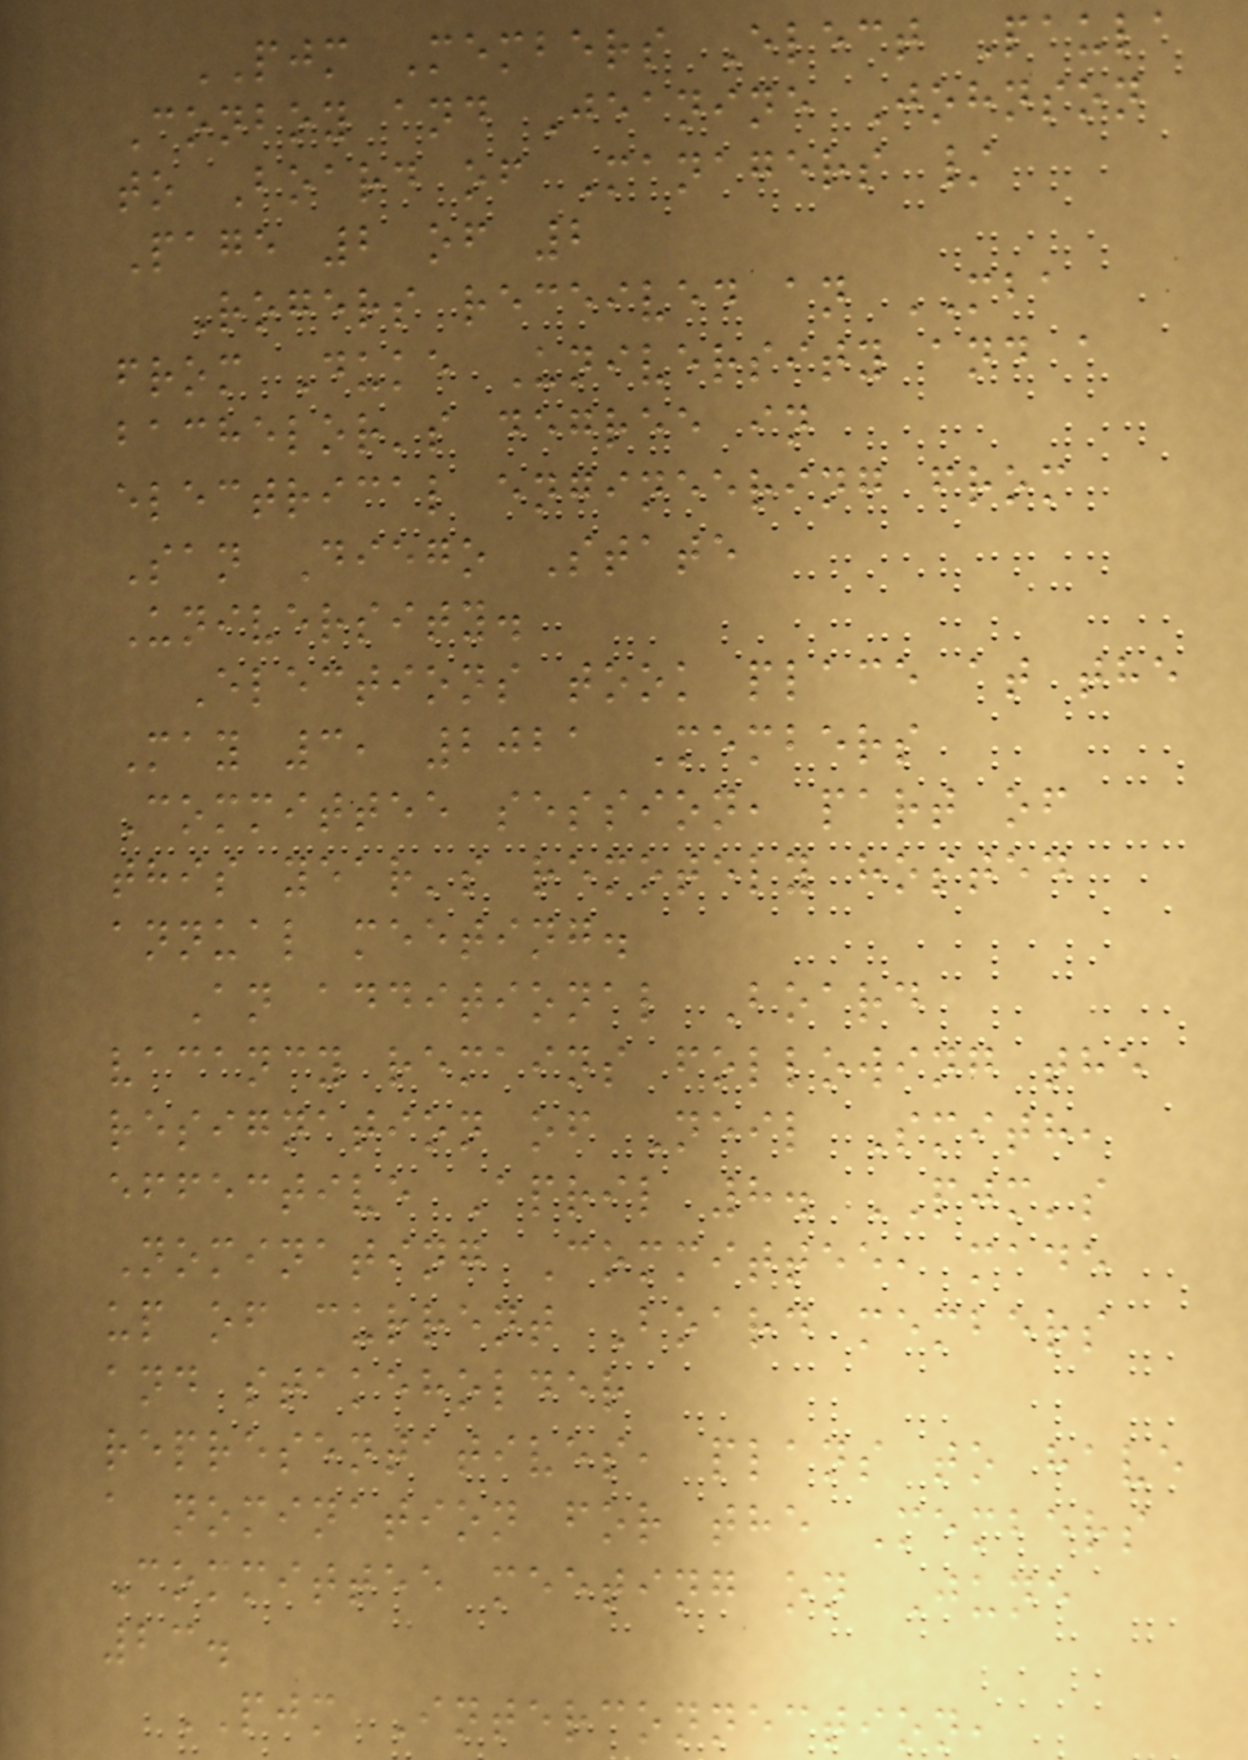PJM Members Elect Paula
Conboy and Jeanine Johnson
to Board of Managers /
Page 2 of 2
Rogers received an MBA
from Duke University and a
bachelor's degree in
electrical engineering from
San Diego State
University.
Elections took place at the
May 3, 2021 Members
Committee session, part of
this year's remotely hosted
annual meeting.
An additional Board
vacancy remains following the
resignation of Neil Smith,
effective April 8. PJM's
Nominating Committee, made
up of current Board members
and stakeholder
representatives, plans to have
a nomination for the Members
Committee meeting on June
23.
PJM Interconnection,
